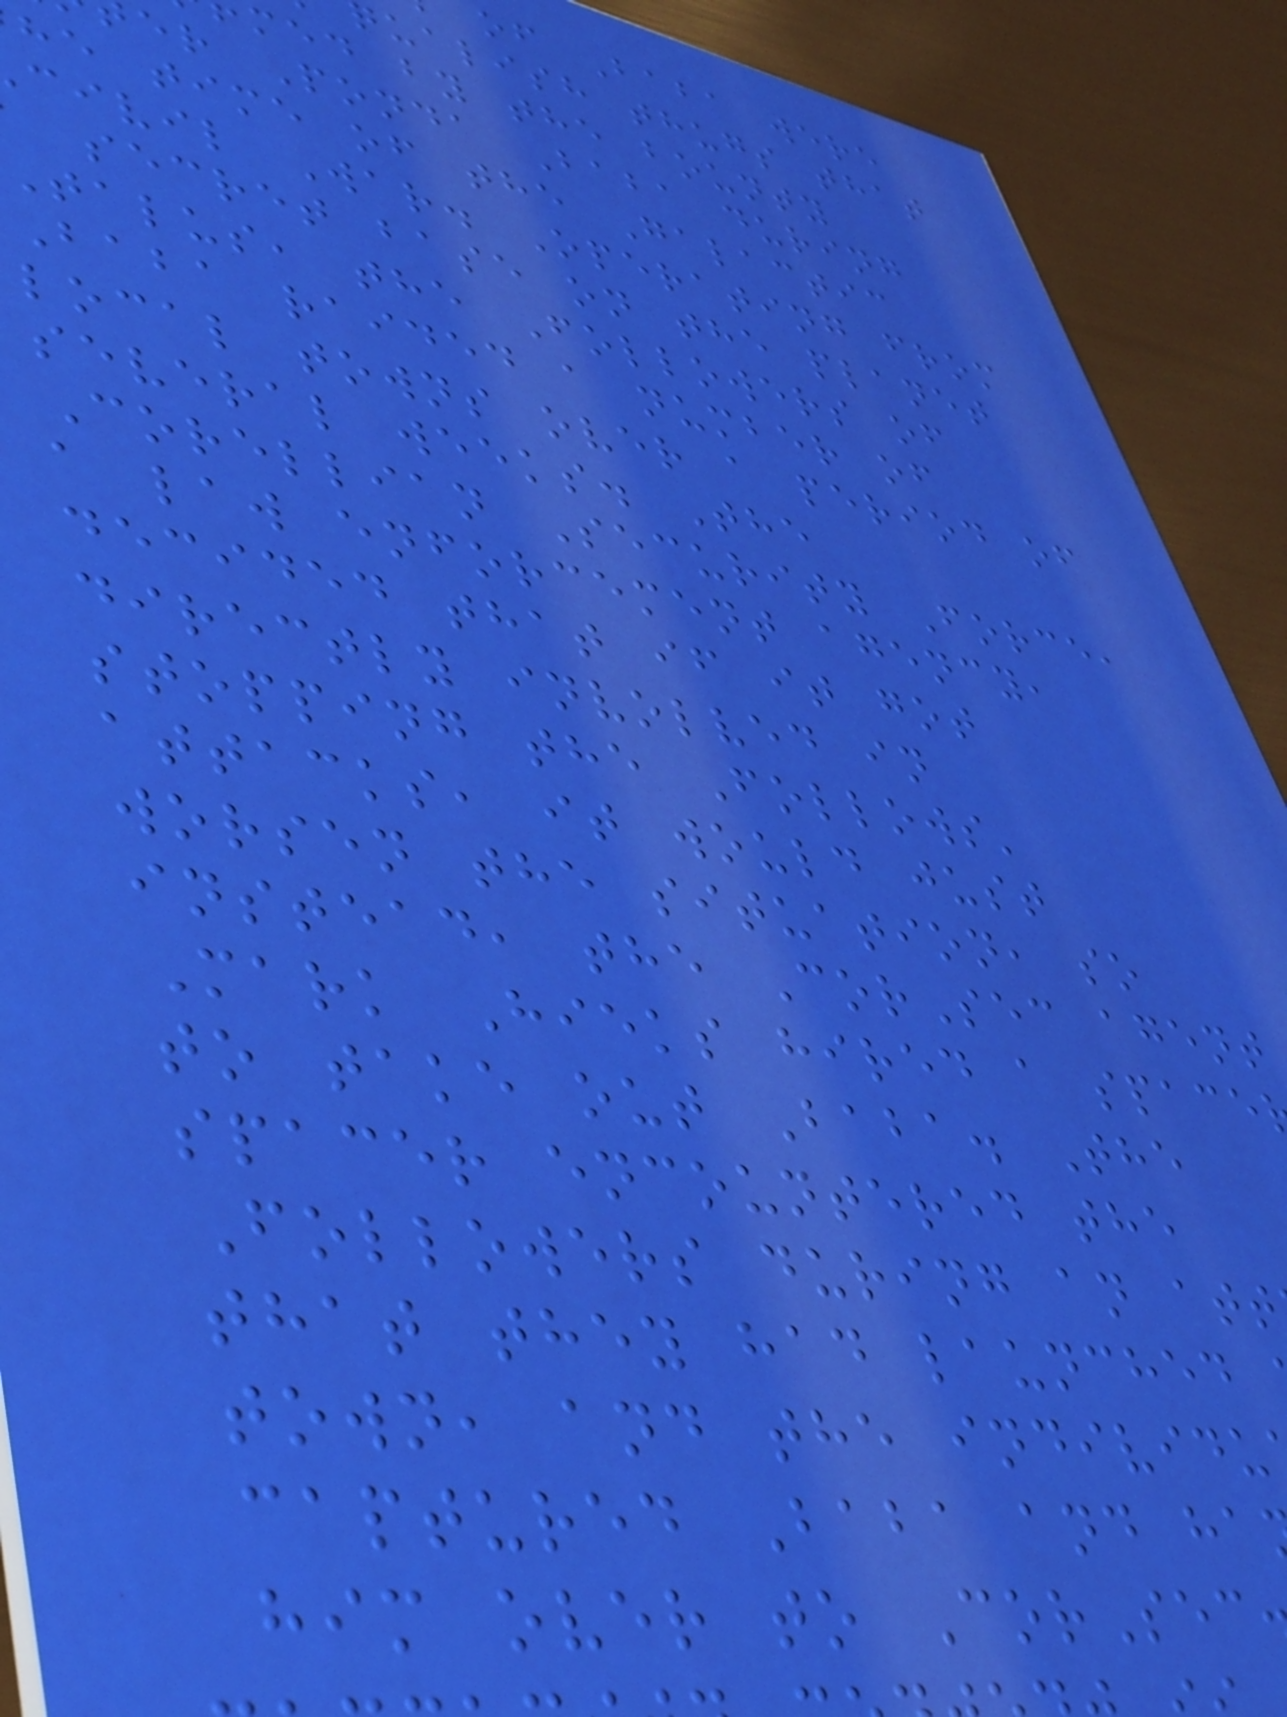of Baba were
ualish thugs that
med by the bounty
er Ponda Baba during
he time of the Galactic
civil War. Operating from
secret base on the planet
talus, the Followers of
Baba raided a number of
local towns over a period of
several weeks. The
Corellian Security Force,
a law enforcement agency,
decided that if it got
directly involved in
stopping the Follows'
attacks, it would just
worsen the situation, so
instead, the CorSec agent
Mark Hieks hired a space
to take out Baba. The
spacer encountered the
Followers during an att
that they had launched
town, and the individu
captured Baba and ha
him over to CorSec
